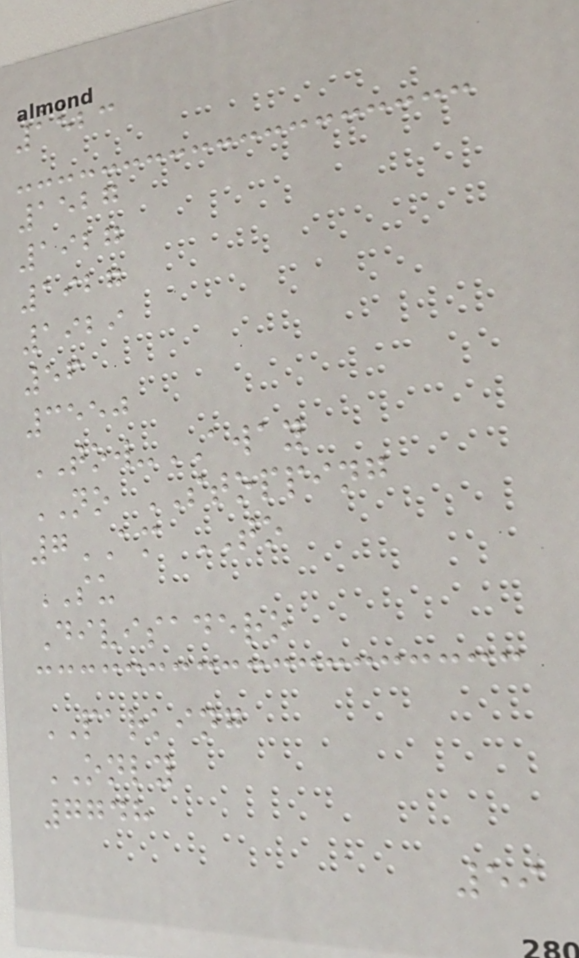1523
1527
1927
1927
1929
56
3550
TOW-AWAY
NO STOPPING
7AM TO
SU
Divisadero
PARKING
ONLY
7748
59
